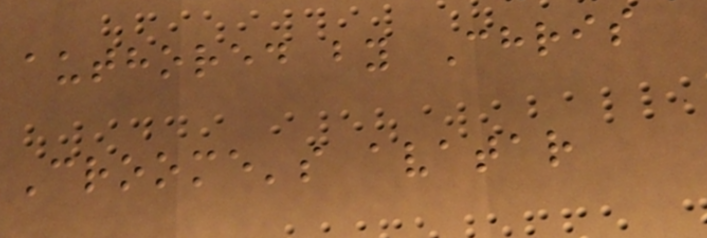authored by Chris
Croome's avatar
